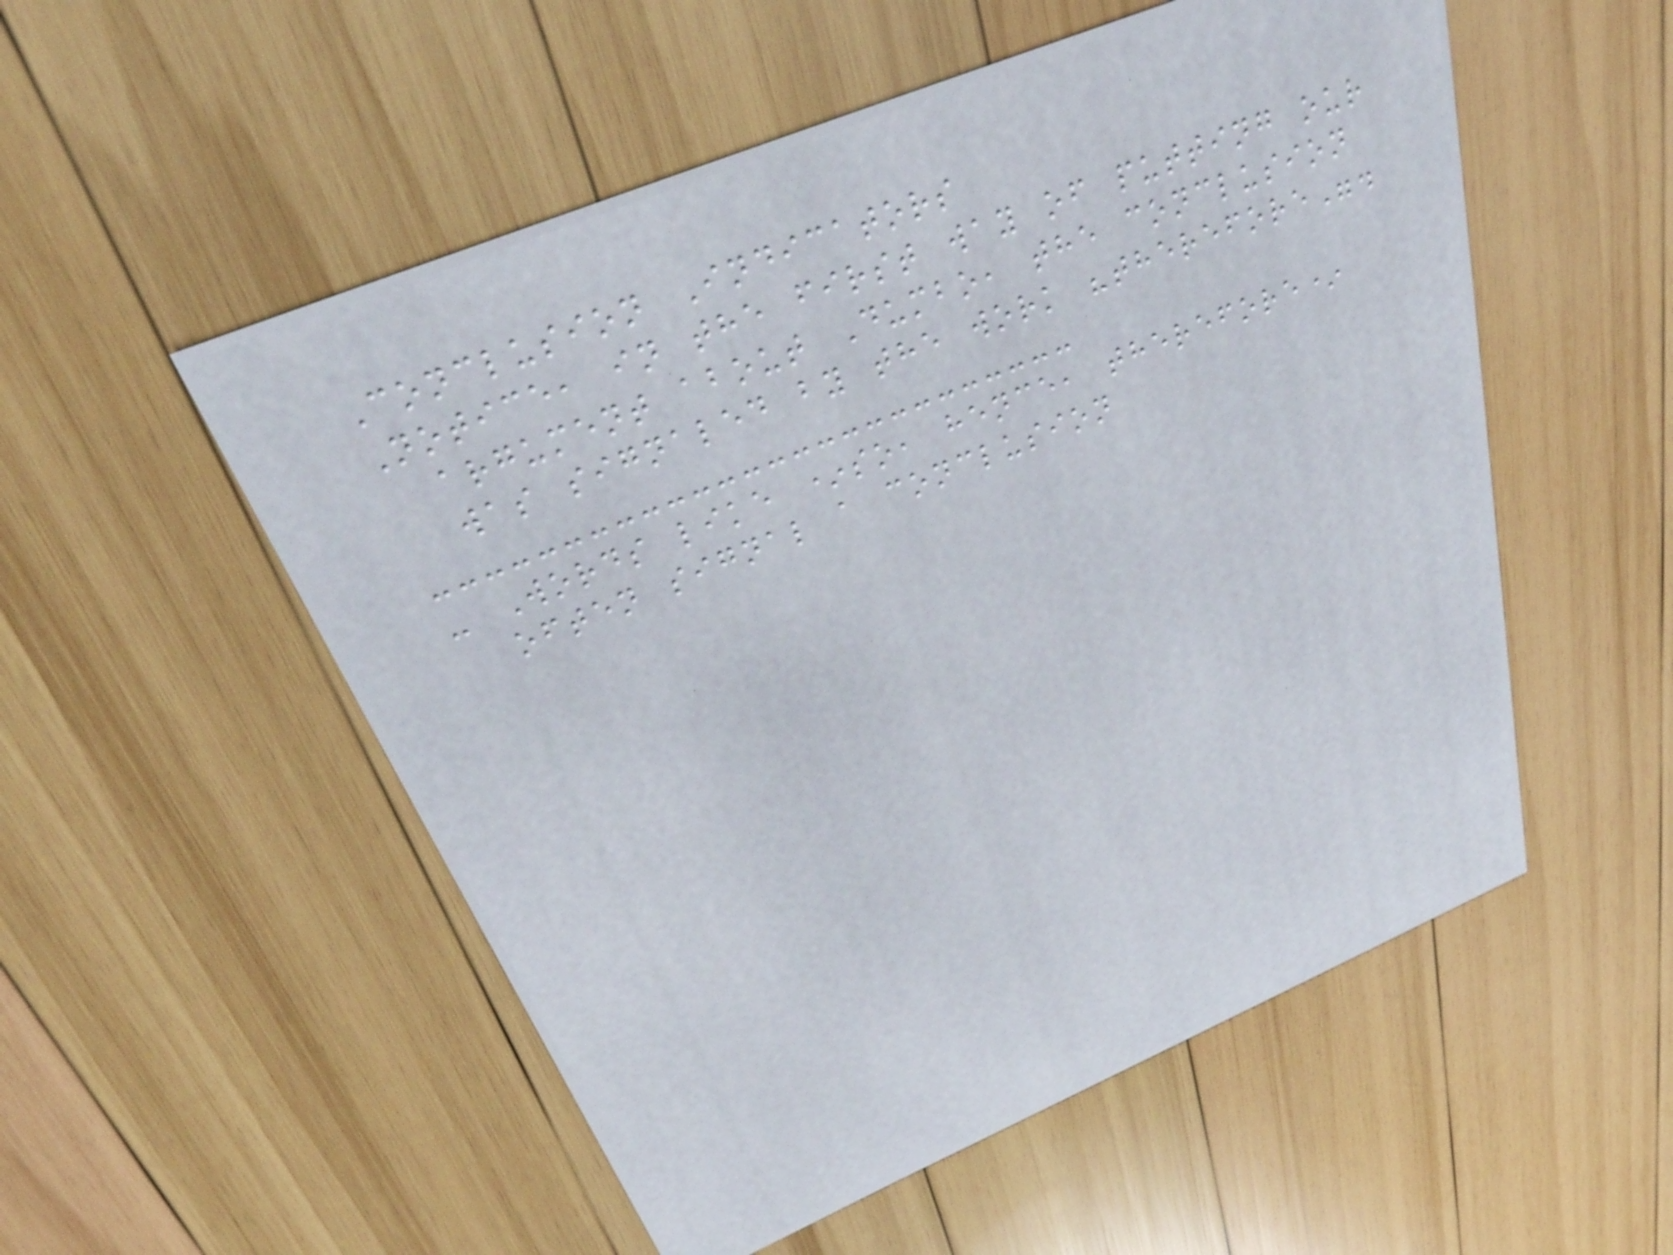Conclusion Indicators
Notice, in the first way of putting our
argument about Dumbo, the conclusion
was signaled by the work "therefore".
- Words like *so, hence, therefore*
often signal a conclusion
